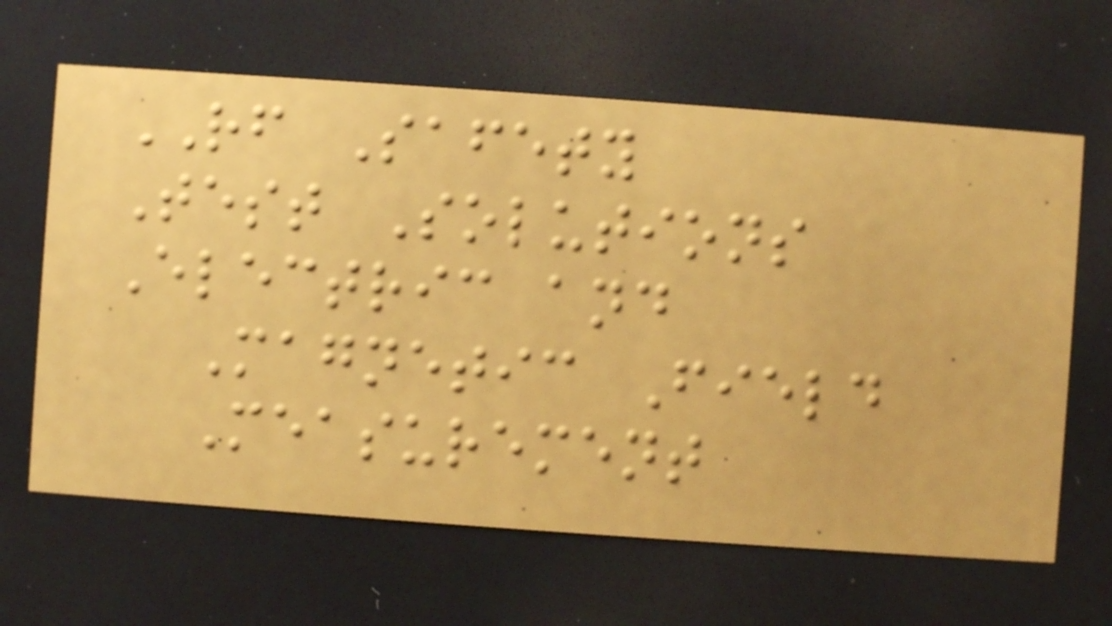RF Safety
Test Solutions
Electric and
Magnetic Field
Measurement
